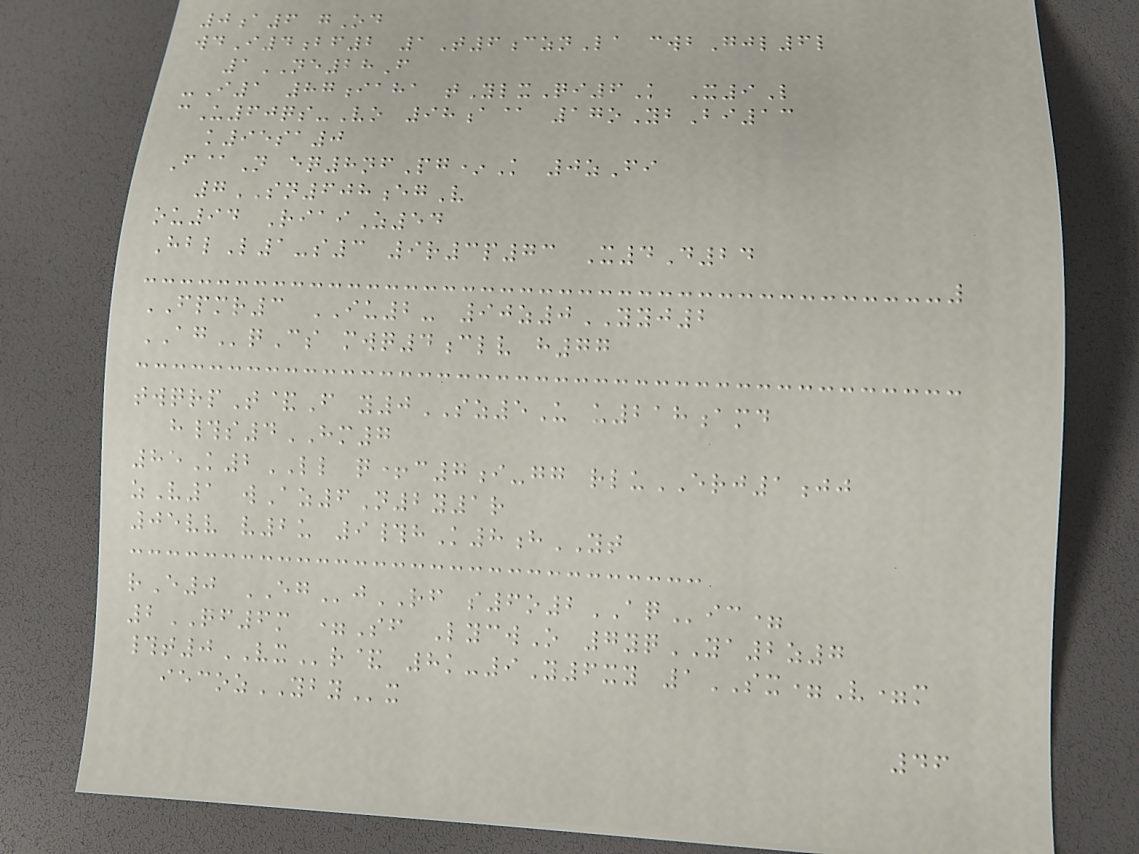0a6 gOd
wdI4bf2 1T6cznLa cwbGjl6l
1NE28F
-I1 87iaha tYlxQi6K X9L
cU60qs-Vo 98a@ 17oYbBi13
k95sa0
F@N eq8nfPg*K 0zFi
7SN608egV
ou94 RiaiZ54
HblL1-s3 9r3p73 X4D24
FPMR3 IU2- 90z0YYJ2
AGqCs mwq4clv h77
twqrpT&F y0SZ5U u218amd
h#s4HM7
85K2LL q+c7i-gg rluERJ1jj
zV1 wAz6N2y1r
05vv v2u 9#hK8hYT
rE0 EGjRF s6o2AQic=
2QF6m =Sf LycwO 7yqYA2z7
#t0VXr& 8k-9Y6xy 1SX=V=m
iecozYBYx
46
